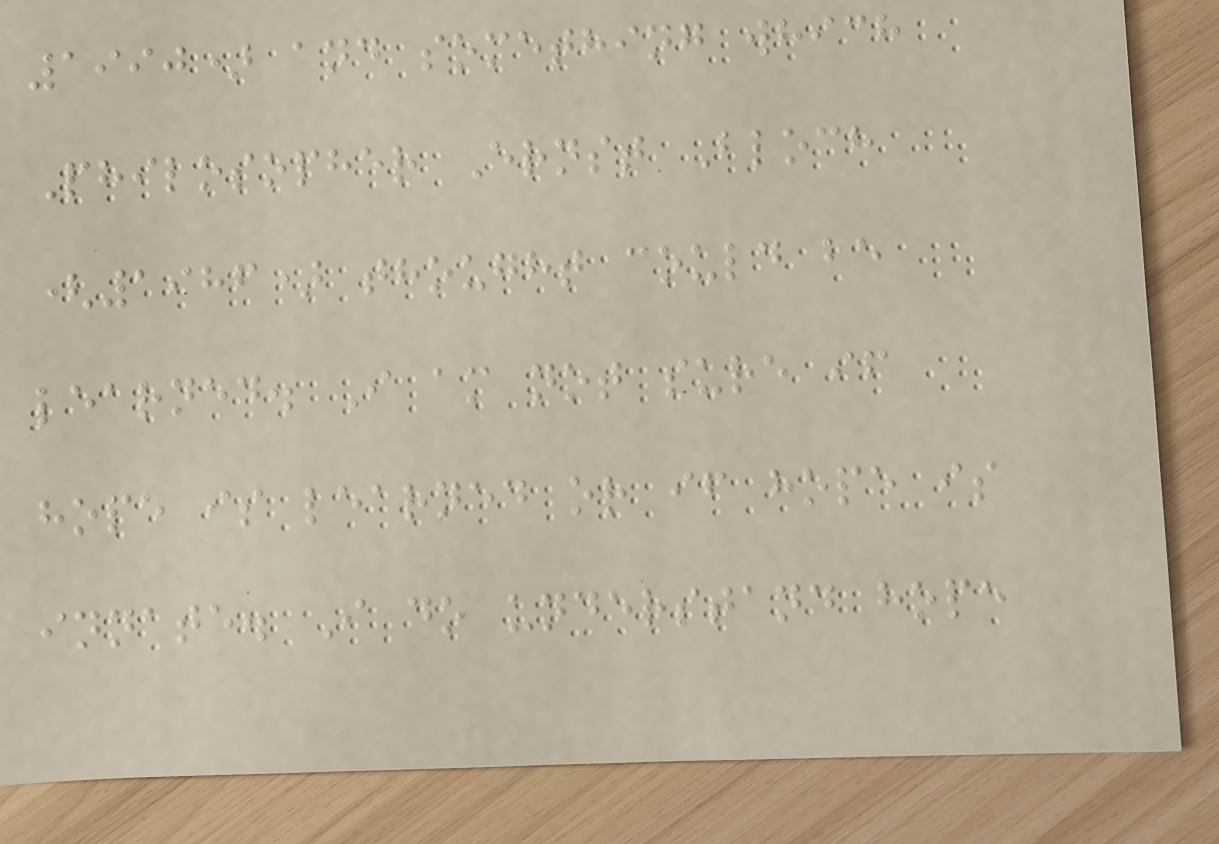1990) and something which
Philosopher Ernst Bloch
(1986) thought could be
learned. I am not sure if
hope is learned or if hope is
innate. I do understand hope
